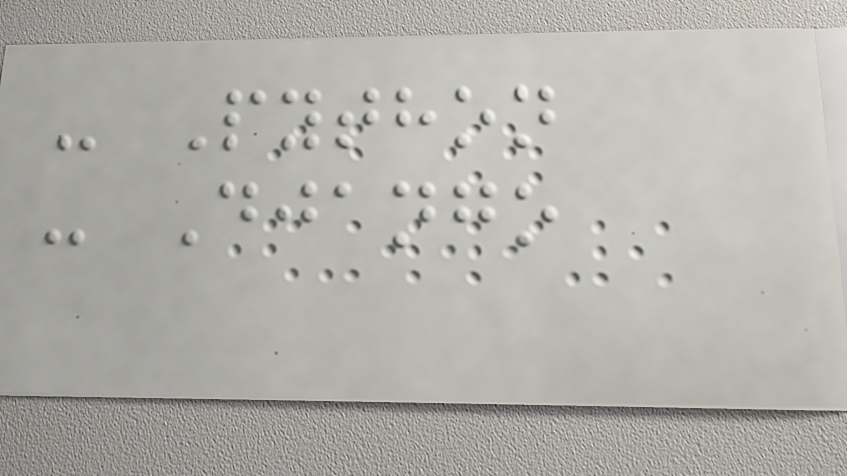- Python
- Django
